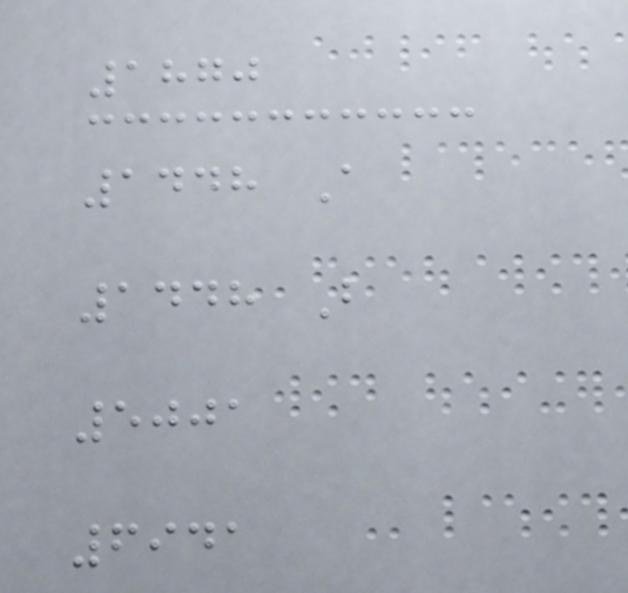1870
1448 A
1448 B
5001
6941
